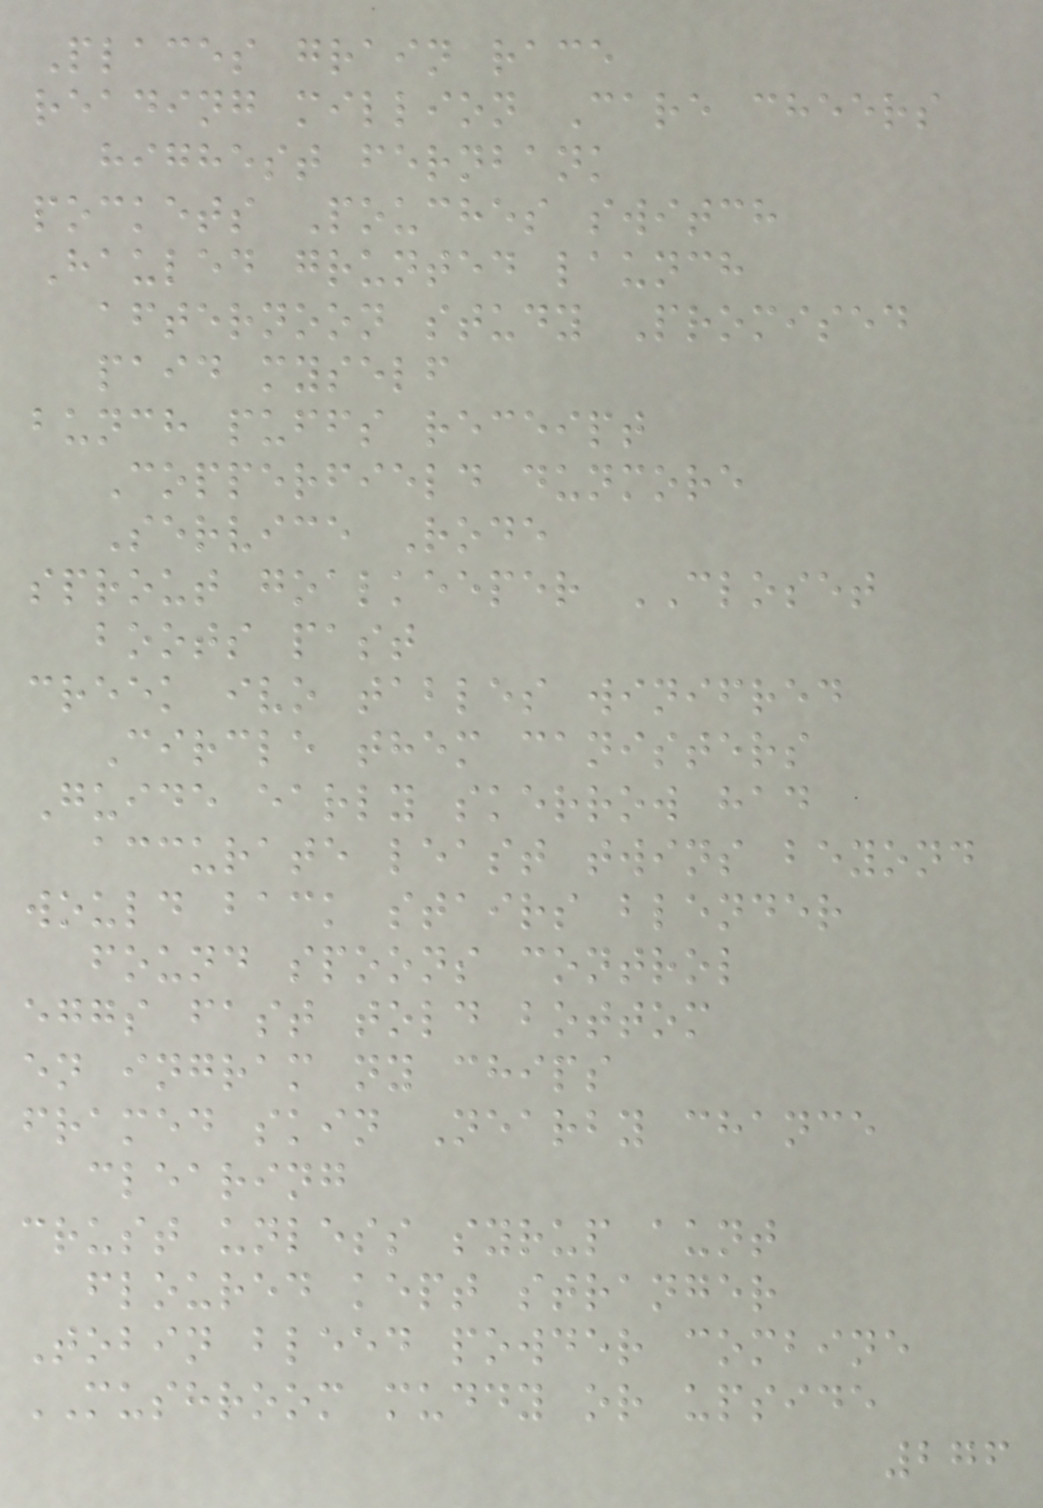Places grain race
reading million Care cheers
highest fernbank
pockets Pouches switch
Hauled grunted launch
afternoon study Promised
paid myself
bunch puffs receipt
Copperfield dunmore
Service Rode
sprout goalkeeper CLOSET
boots past
creek ivo tables winifred
Circle them canisters
Guide early skerrow had
accurate least twins beyond
would back stairs blender
found spoons control
eggs fast told bottom
en ingram ny chips
framed skin Nearby chance
clearing
crust unless syrup aunt
floured kept stranger
Tobin bleed powder combine
MUSHROOM muddy or upside
276
